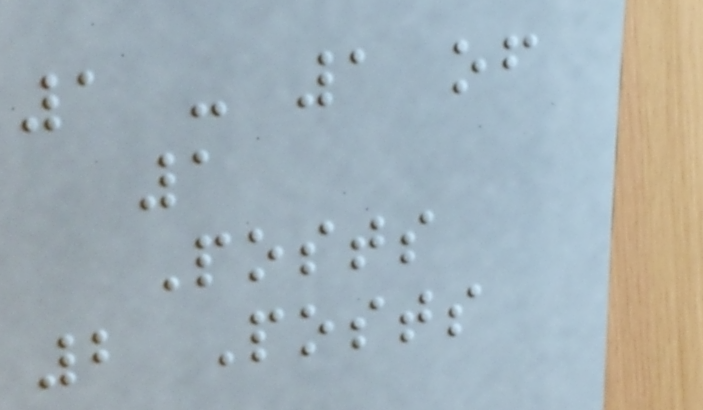1 - 1 of
1
Posts
2 Posts
